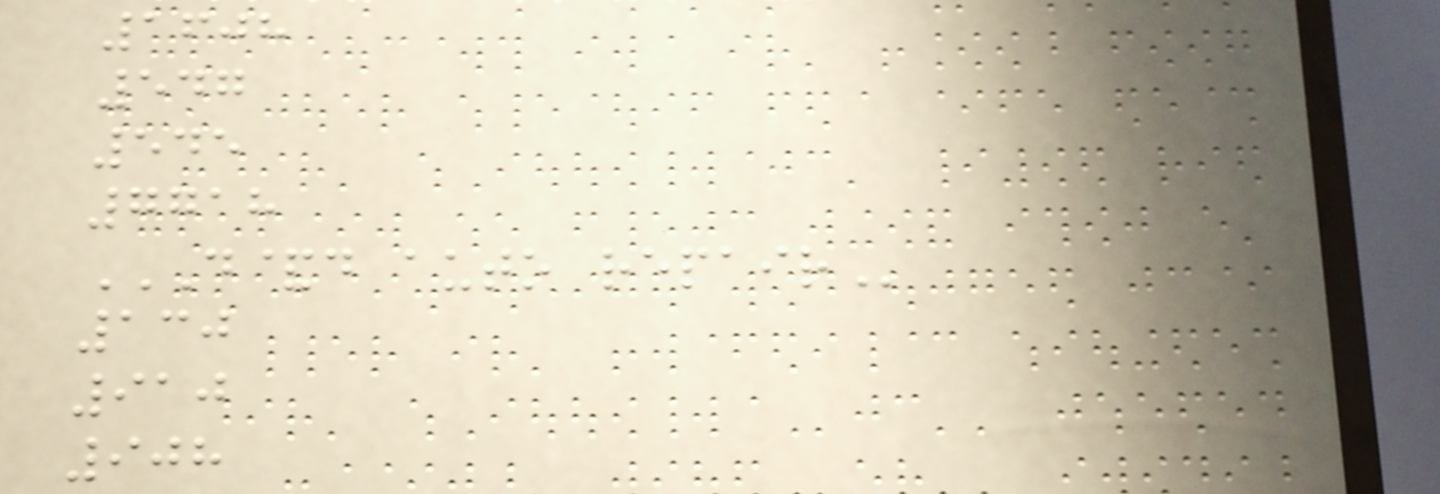1608
547
545
7718
D&D AUTO REPAIR
130
910
908
